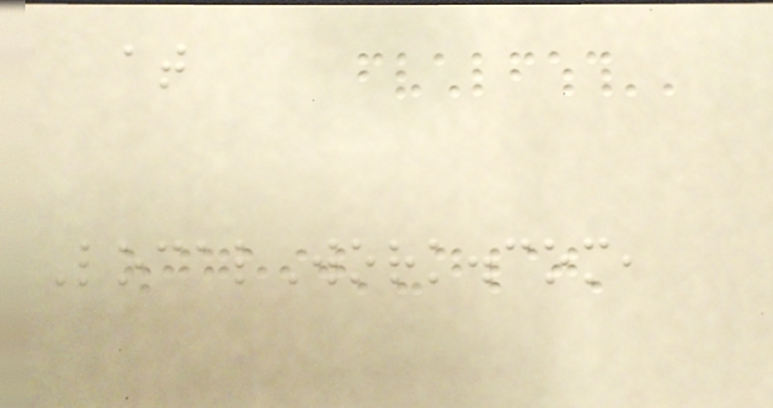at
LocalWork.com,
